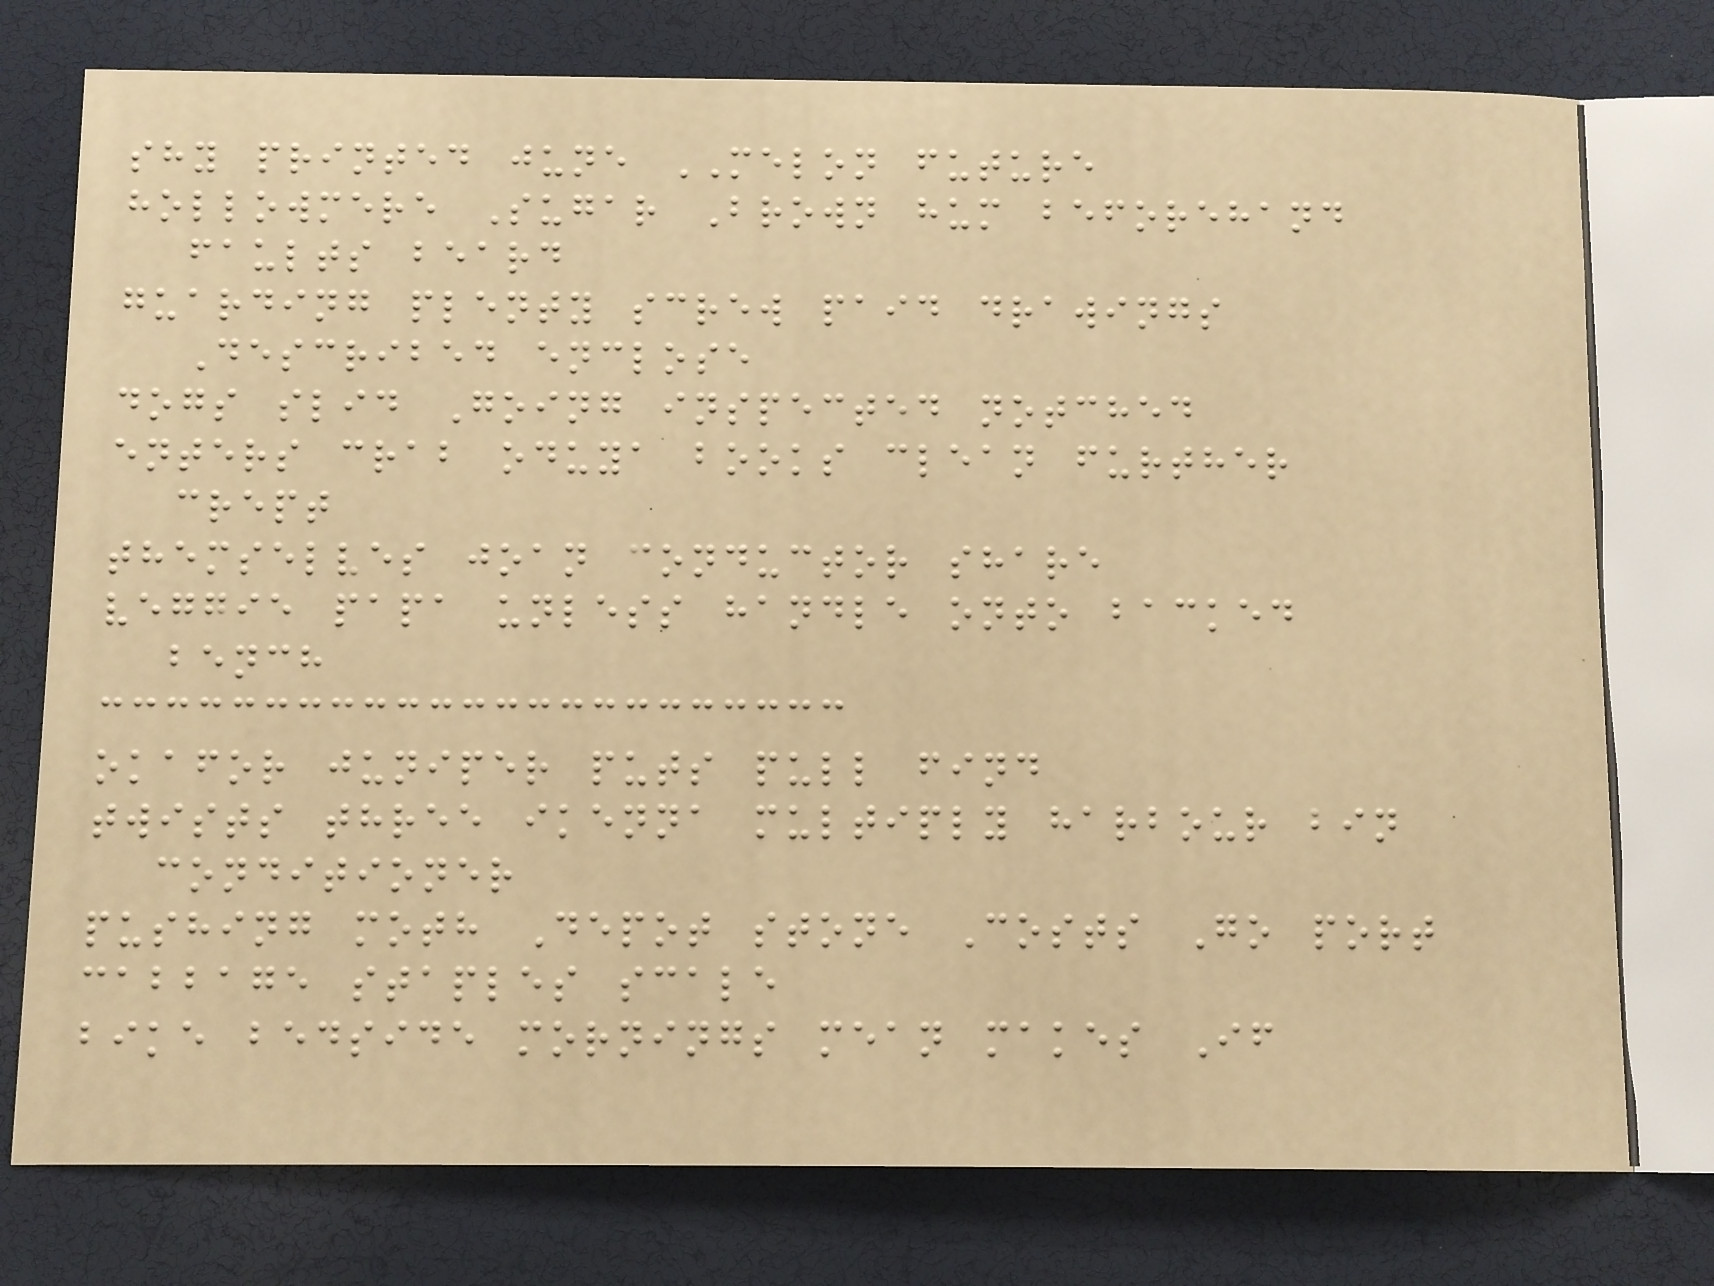shy printed june MELON future
hollowmere Sugar Brown hum beforehand
faults beard
guarding plenty screw paid drawings
Described enclose
dogs slid Going inspected notched
enters crab oduya books clean further
crept
themselves joan conductor share
veggie papa unless handle onto backed
bench
okafor juniper puts pull find
twists three ikenna multiply harbour bin
conditioner
pushing moth Depot stone Costs Go port
cabbage staples scale
bike bedside mornings mean makes If
